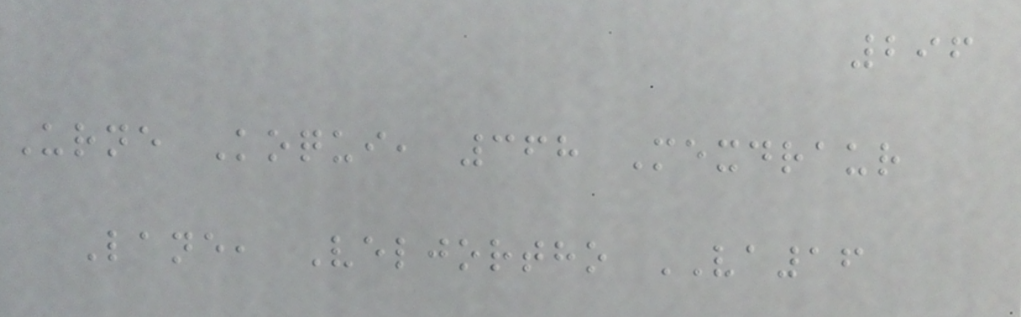296
Urne Koqui, 368 Mexdraur
Lane, Veljortho VA16
